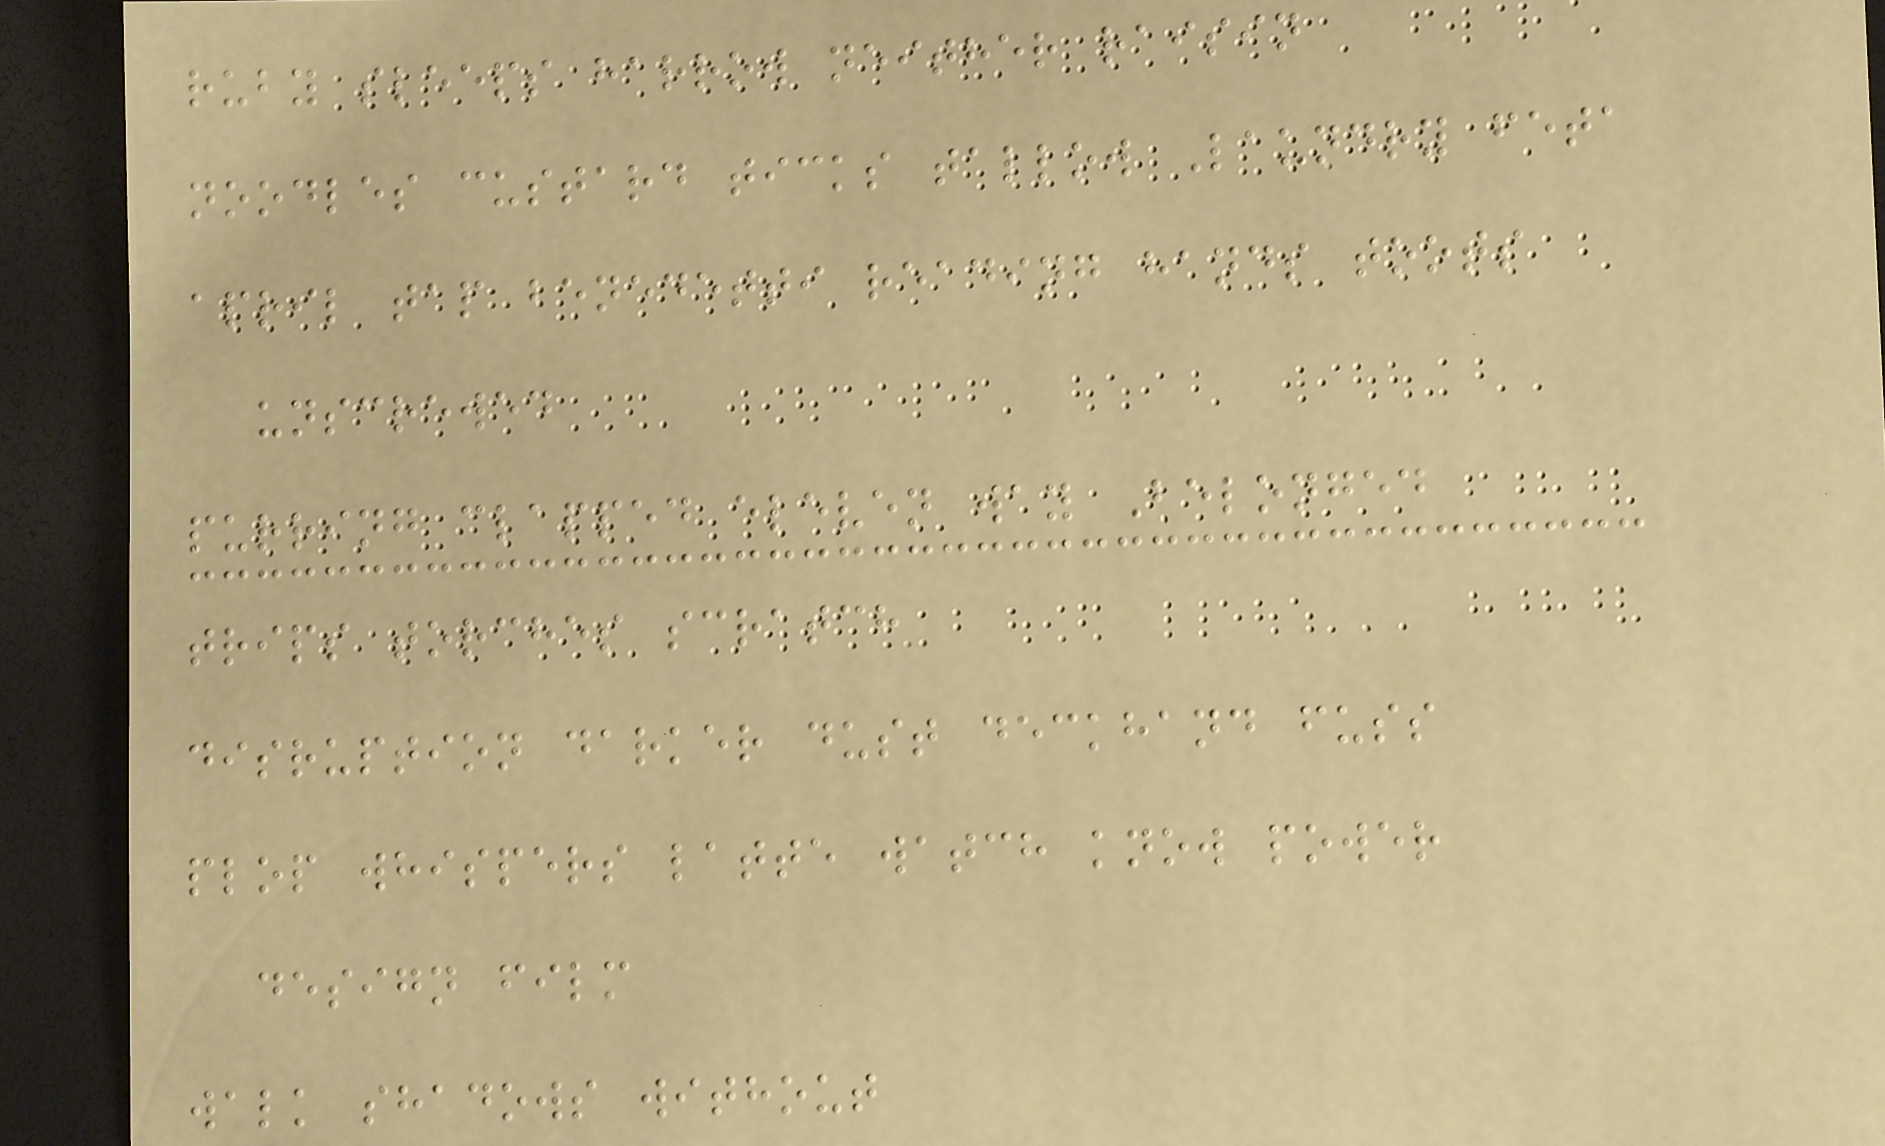ruby sleeps harrow neither raisin
noodles custard ticks tallow Laundry feta
april tap benedetti reading hands toots
unscrewed
purring clapped eleven way Belonged
trips torches scratch
disruption darker dust deckhand fuss
plop whispers latte watch know power
design film
walk shadows without
